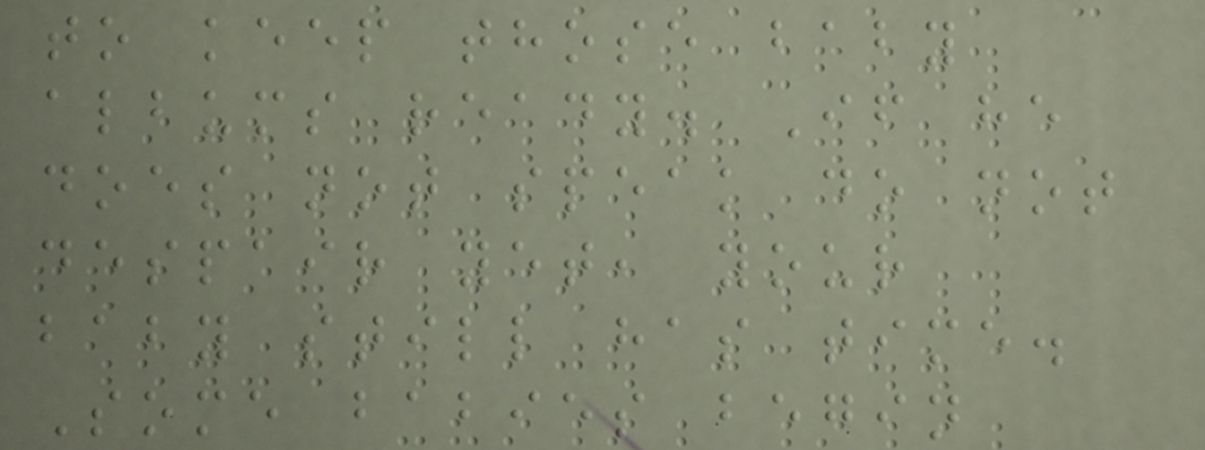to keep those baby
albums ready. If he
does not speak do not
despair yet, your
baby still has time.
Some babies begin
